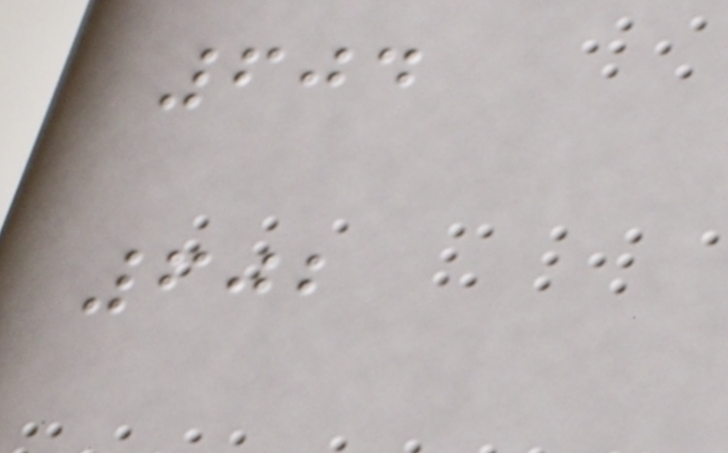604
602
